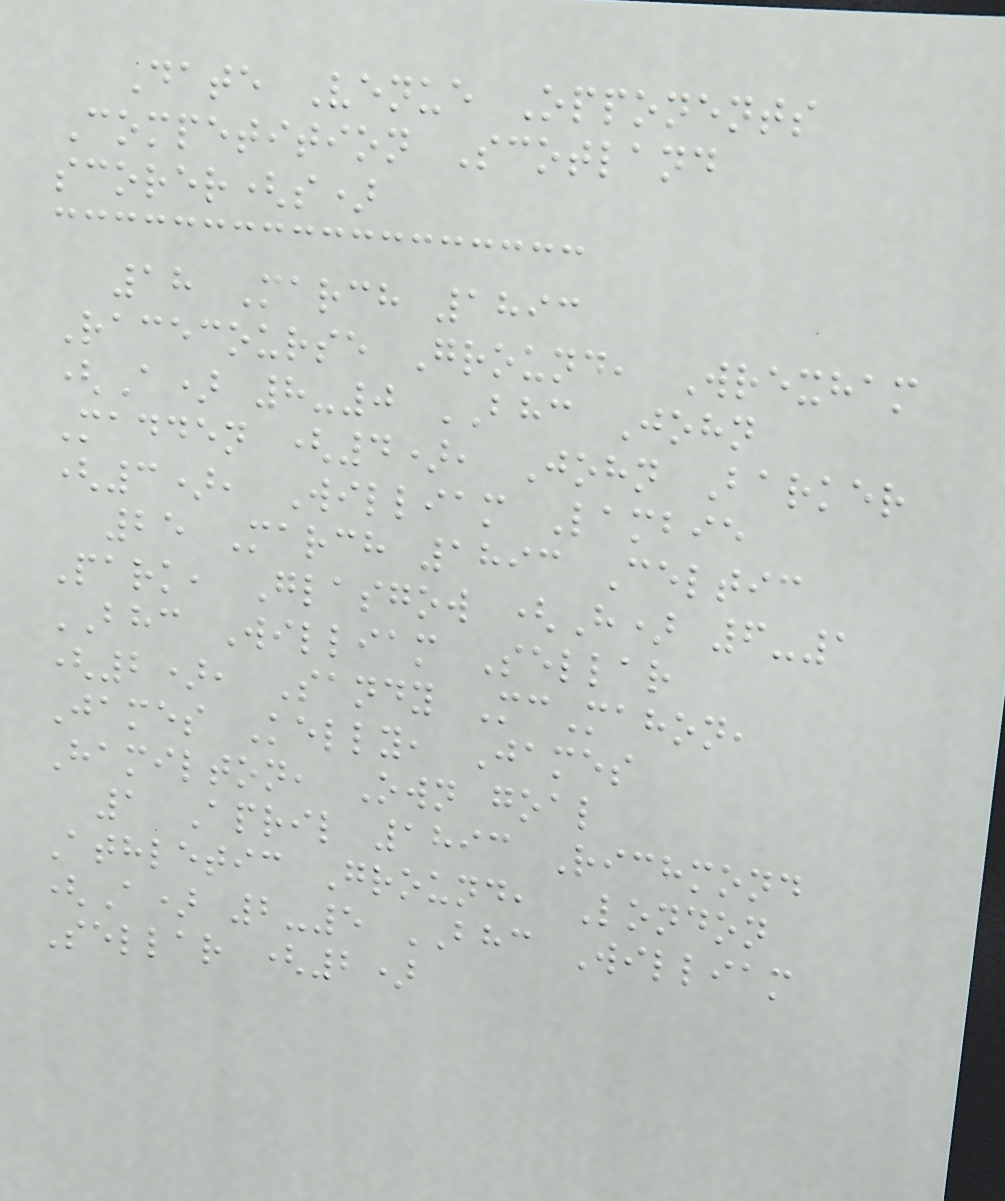Date Venue Opponents
Competition Scotland
scorer(s)
18 March 1893
Racecourse Ground, Wrexham
(A) 8-0 BHC John
Madden (4), John Barker
(3), William Lambie
25 March 1893 Celtic
Park, Glasgow (H) 6-1
BHC William Sellar
(2), Sandy McMahon,
James Kelly, James
Hamilton, Own goal
1 April 1893 Richmond
Athletic Ground, London
(A) 2-5 BHC William
Sellar (2)
